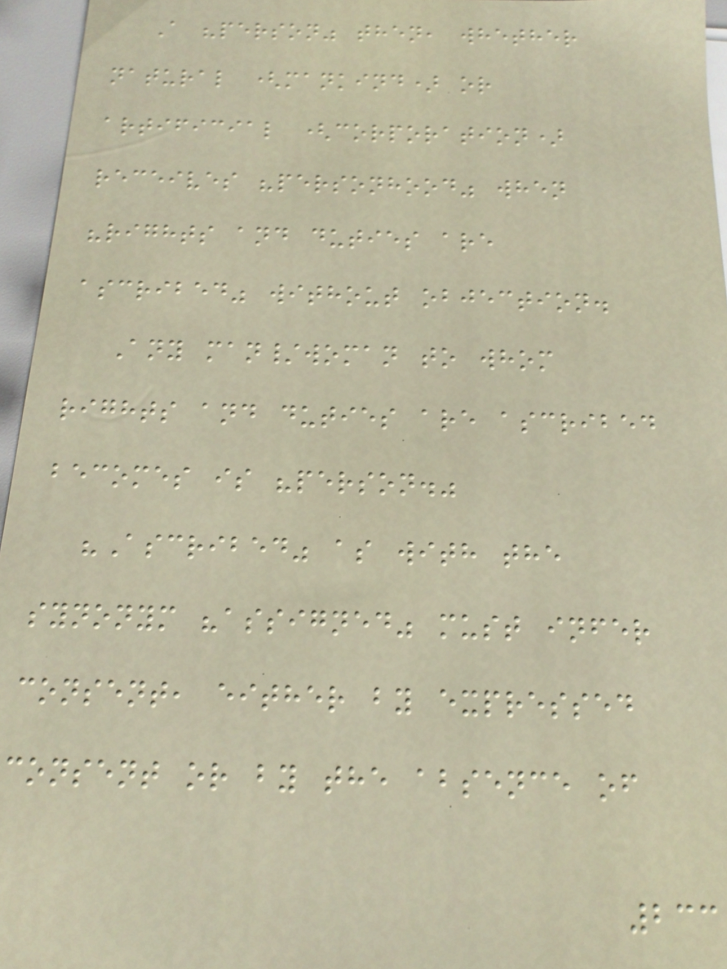A "person" then, whether
natural (mankind) or
artificial (corporation)
receives "personhood" when
"rights and duties are
ascribed" without objection.
Any man/woman to whom
rights and duties are ascribed
becomes is "person."
"Ascribed" as with the
synonym "assigned" must infer
consent, either by expressed
consent or by the absence of
233
